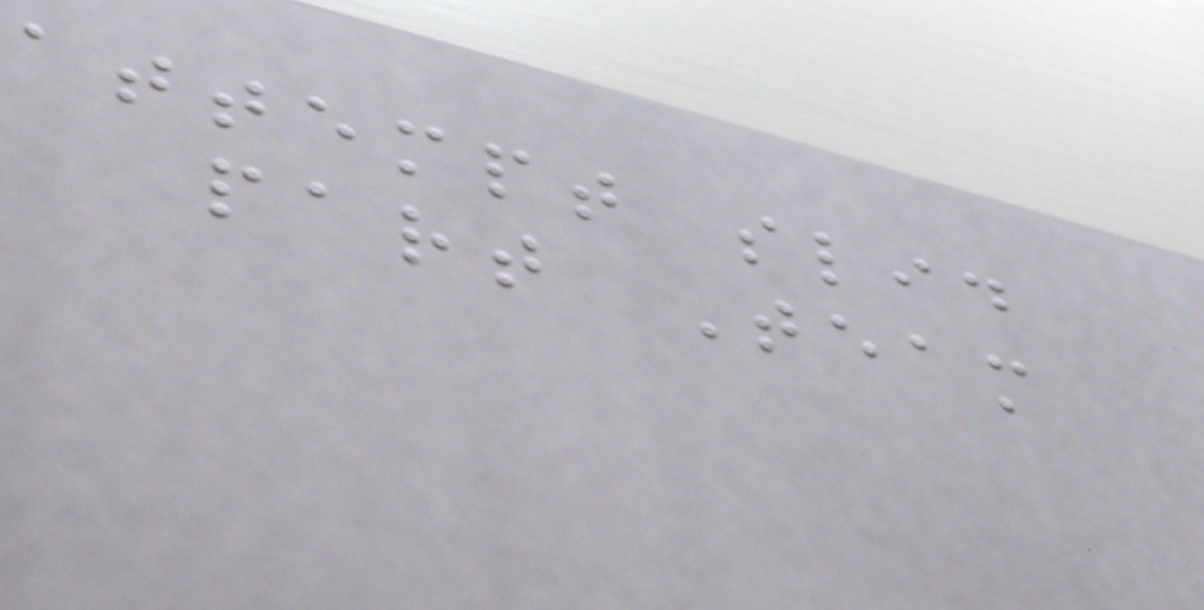attempt slid
part Team
